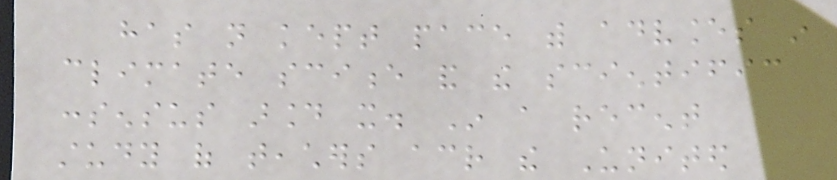has not kept pace with advances in
climate science and the scientific
consensus around it. In a recent
study of teachers across the United
